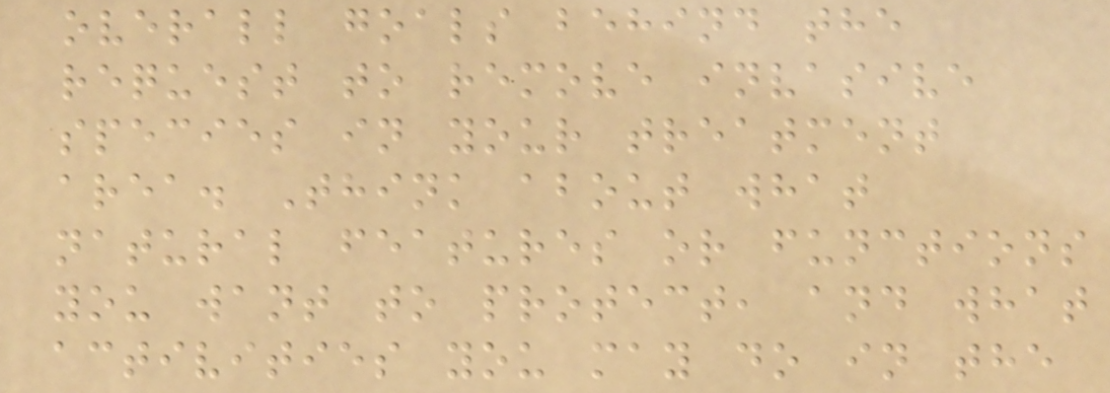overall goals behind the
request to remove invasive
species in your treatment
area. Think about what
natural features or functions
you want to protect, and what
activities you may do in the
